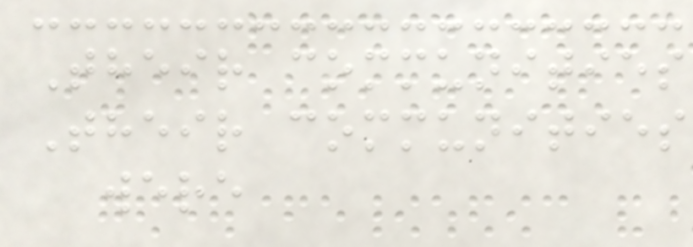Their communities
Their communities
were
